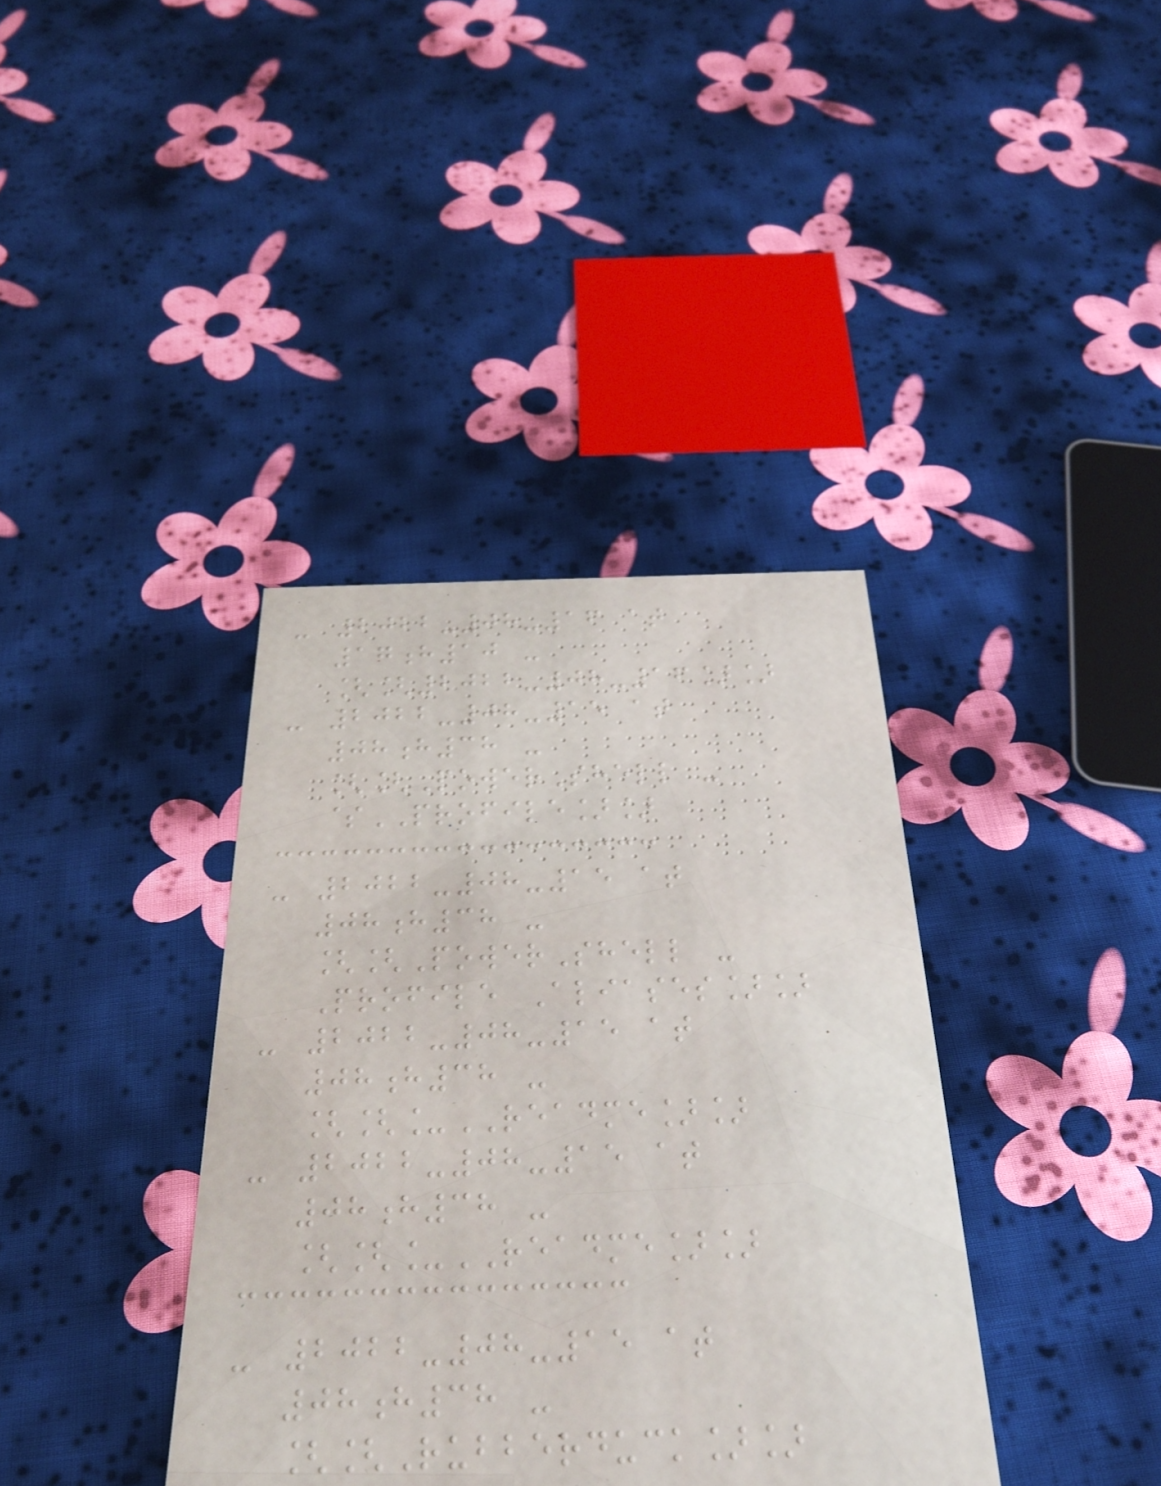- 2022-08-16 at
17h10 -
[[2022-08-16]]
- 2022-08-15 at
08h38 -
[[PowerShell -
$PROFILE]]
- 2022-08-15 at
08h38 -
[[PowerShell -
Profile Aliases]]
- 2022-08-15 at
08h38 -
[[_README]]
- 2022-08-15 at
08h38 -
[[_README]]
- 2022-08-15 at
08h38 -
[[Rubberduck]]
